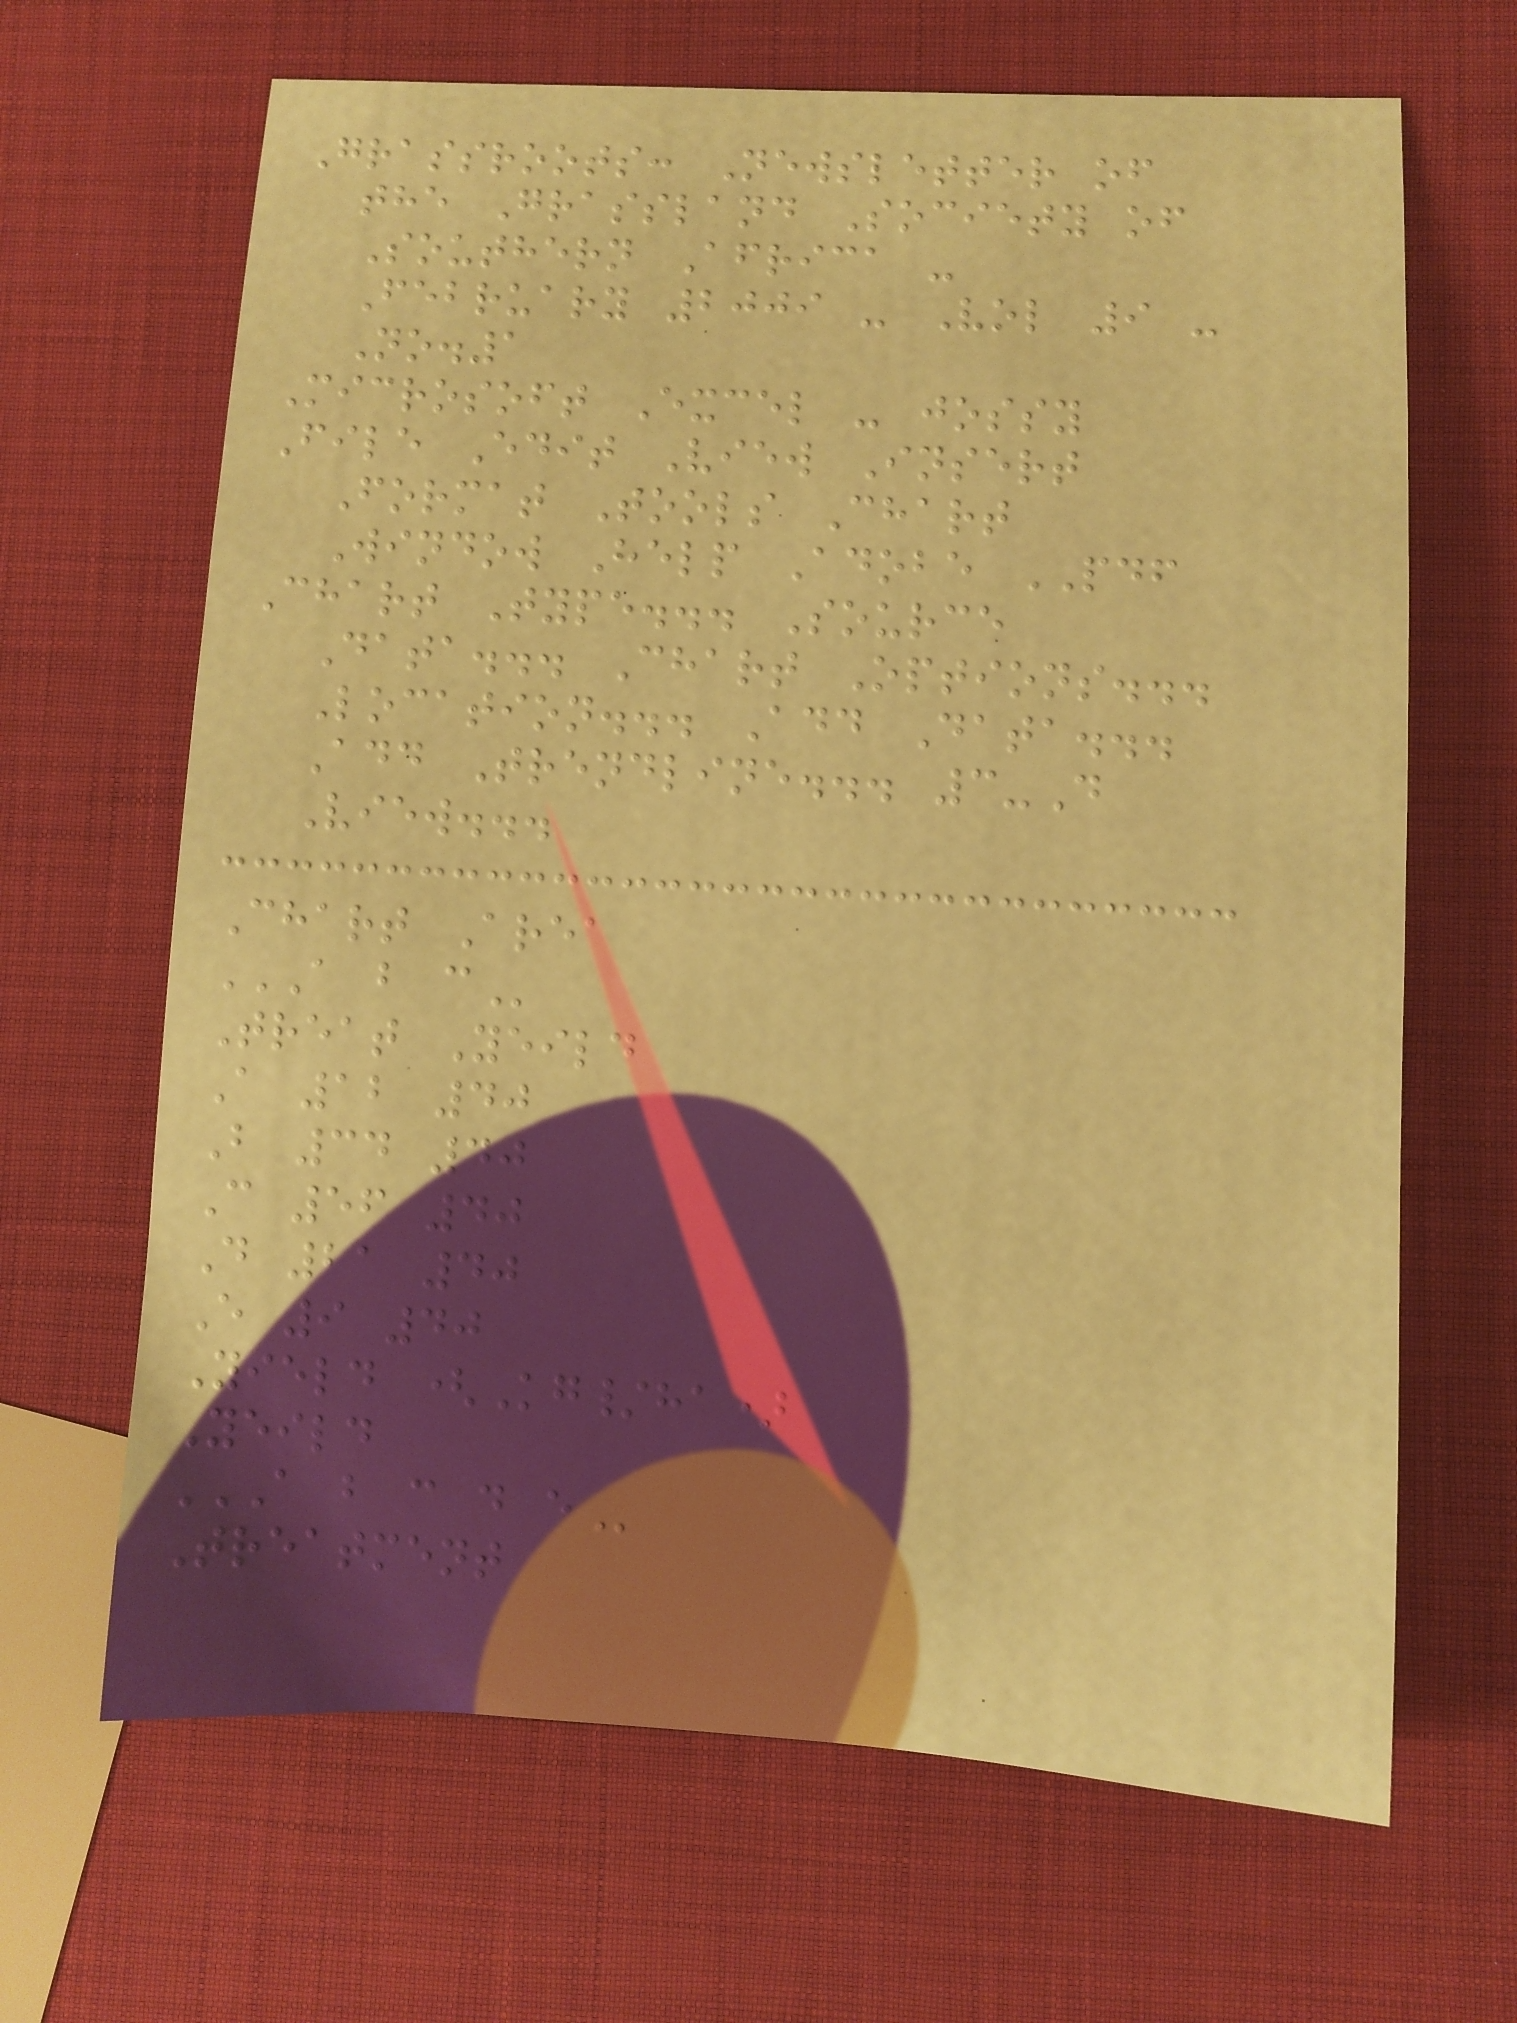Grassroots: Newsletter of
the Grassland Society of
Southern Africa -
February 2009 - Vol 9 -
No.1
Microsoft Excel - jossy
File Edit View Insert
Format Tools Chart
Window Help Adobe PDF
Chart Type... Source
Data... Chart Options...
Location... Add Data...
Add Trendline... 3-D
View...
Chart Area
A B C
Treat Yeild
A 12 40
B 34 40
C 56 40
D 21 40
E 9 40
Yield (Kg/ha)
Yeild
A B C D E
Treatment
